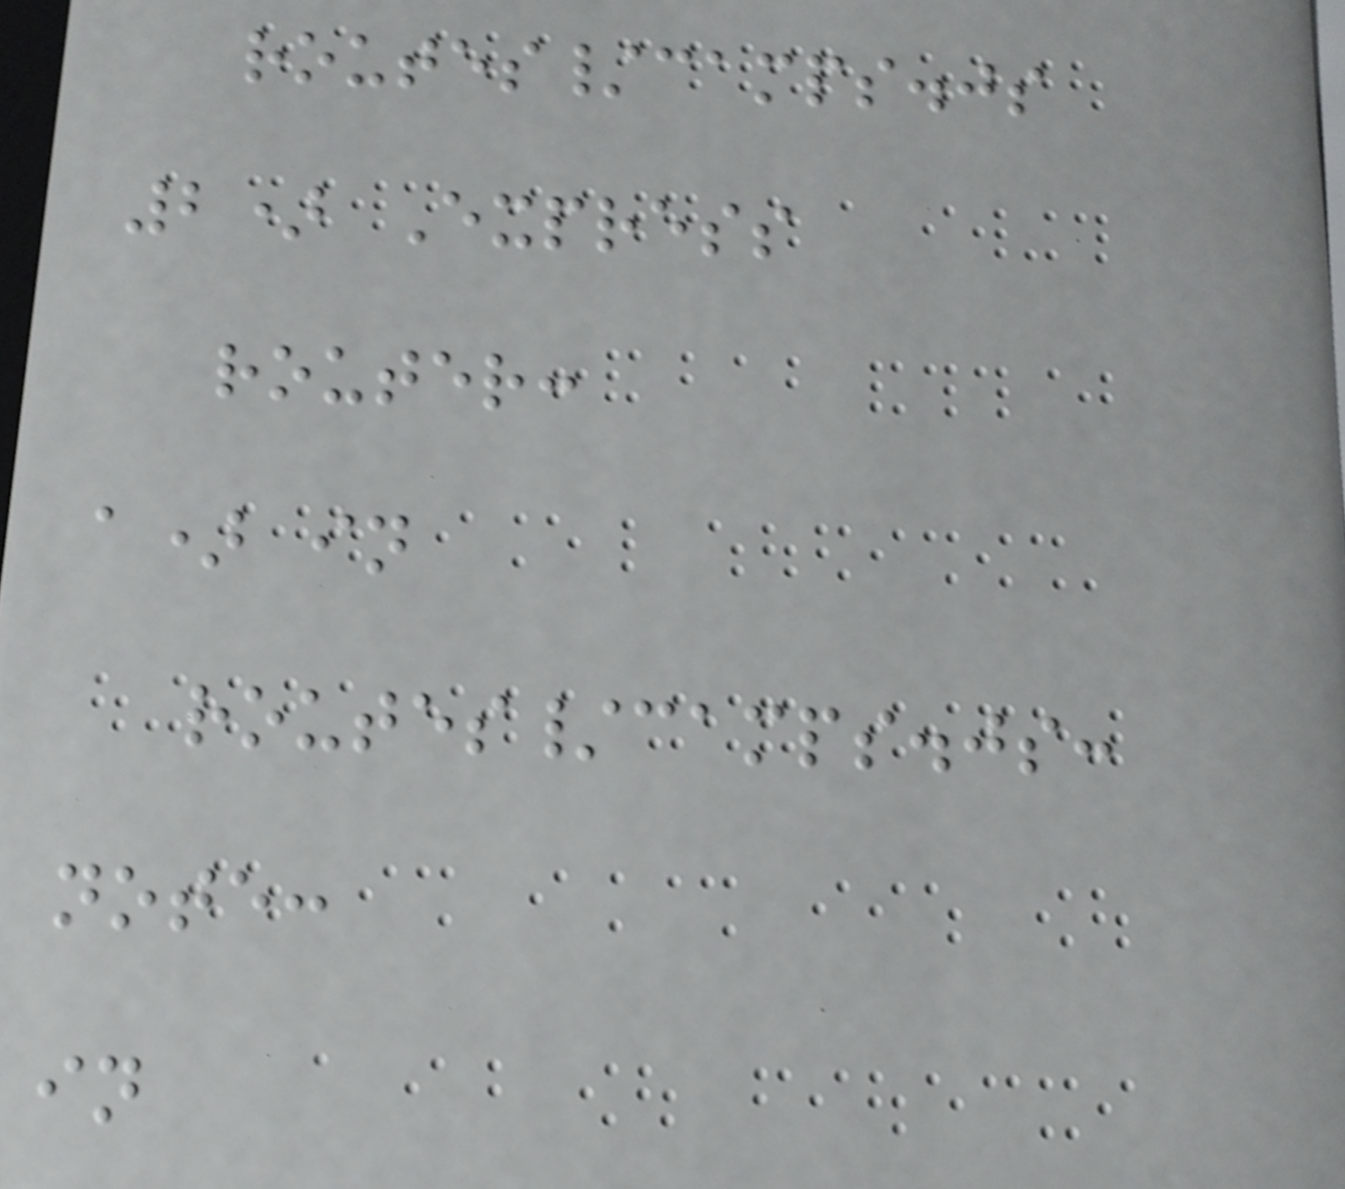routes/camps.js
2) Express
router:
a) in
routes/camps.js:
note:
in
